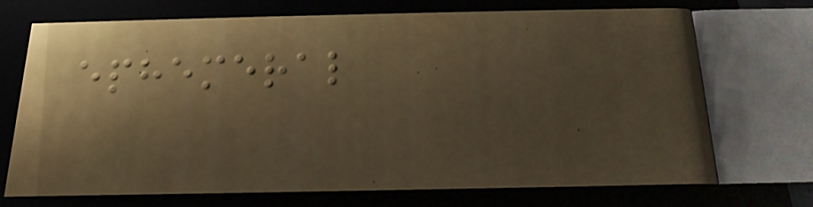ephemeral
